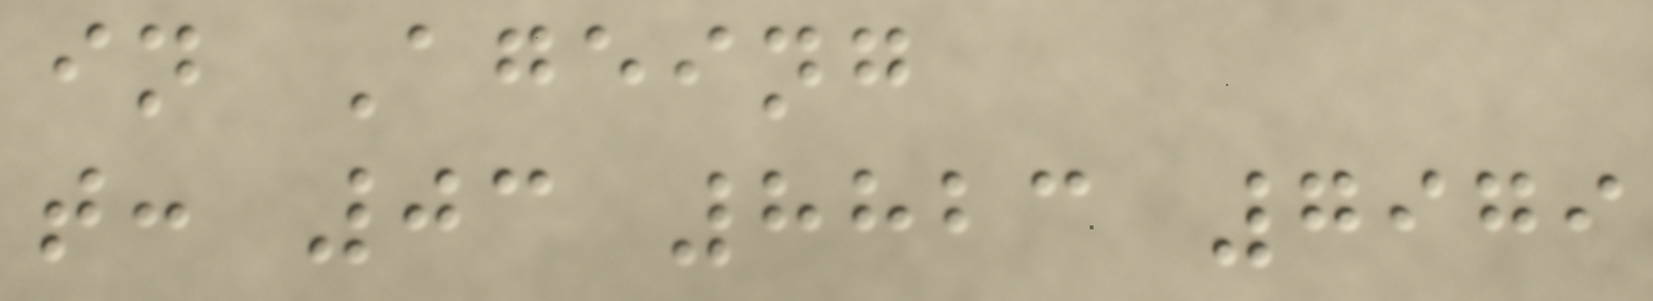in Ageing
t: 03 8823 7979
